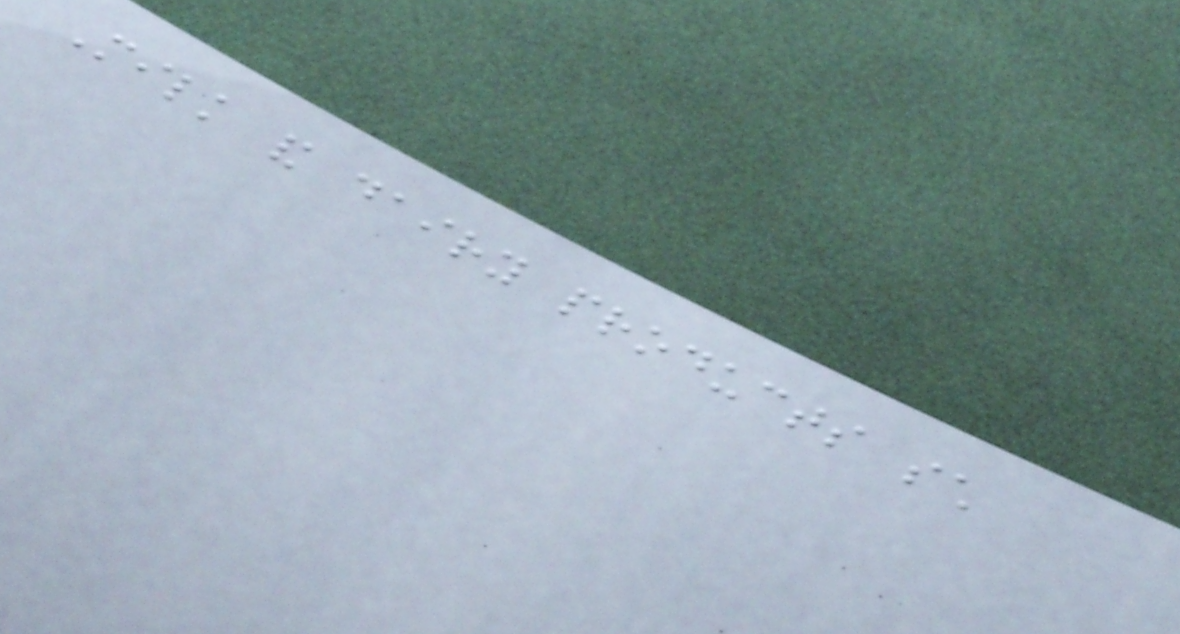Milk and dairy products such
